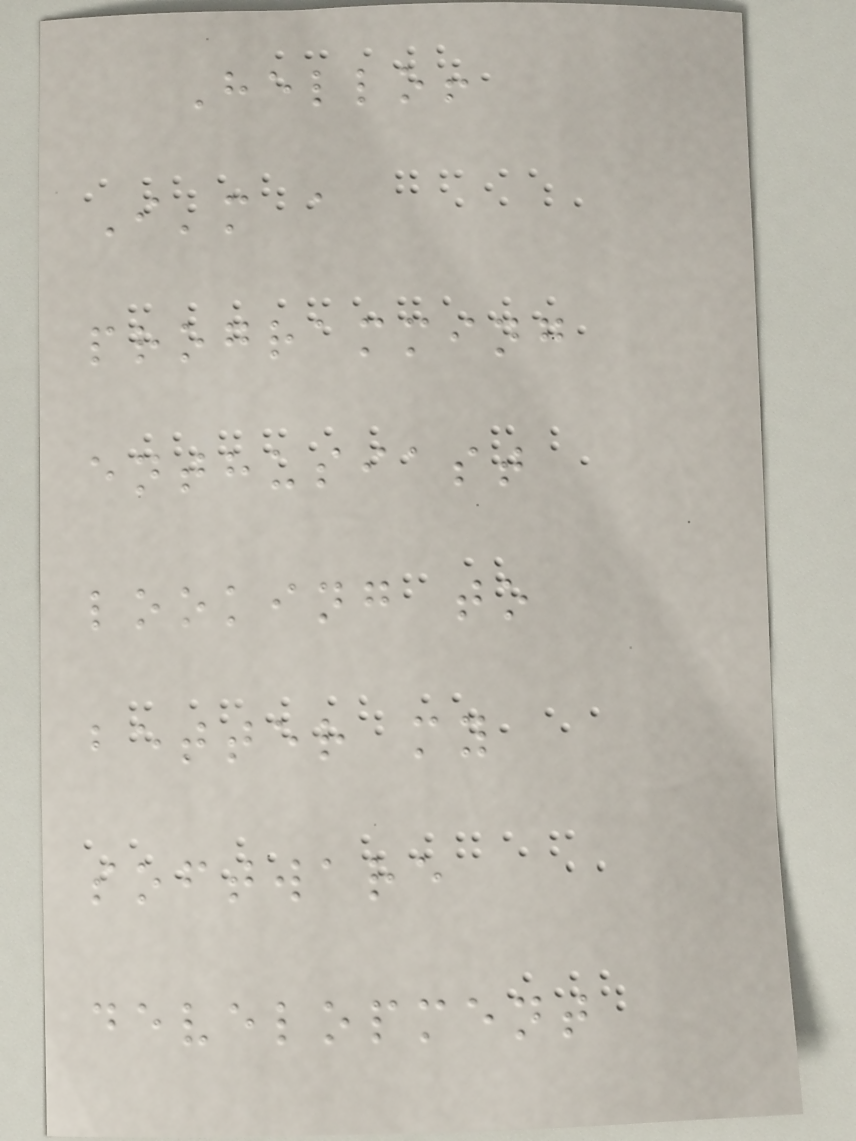Hello!
I'm a
programming
enthusiast
looking to
better my
software
development
